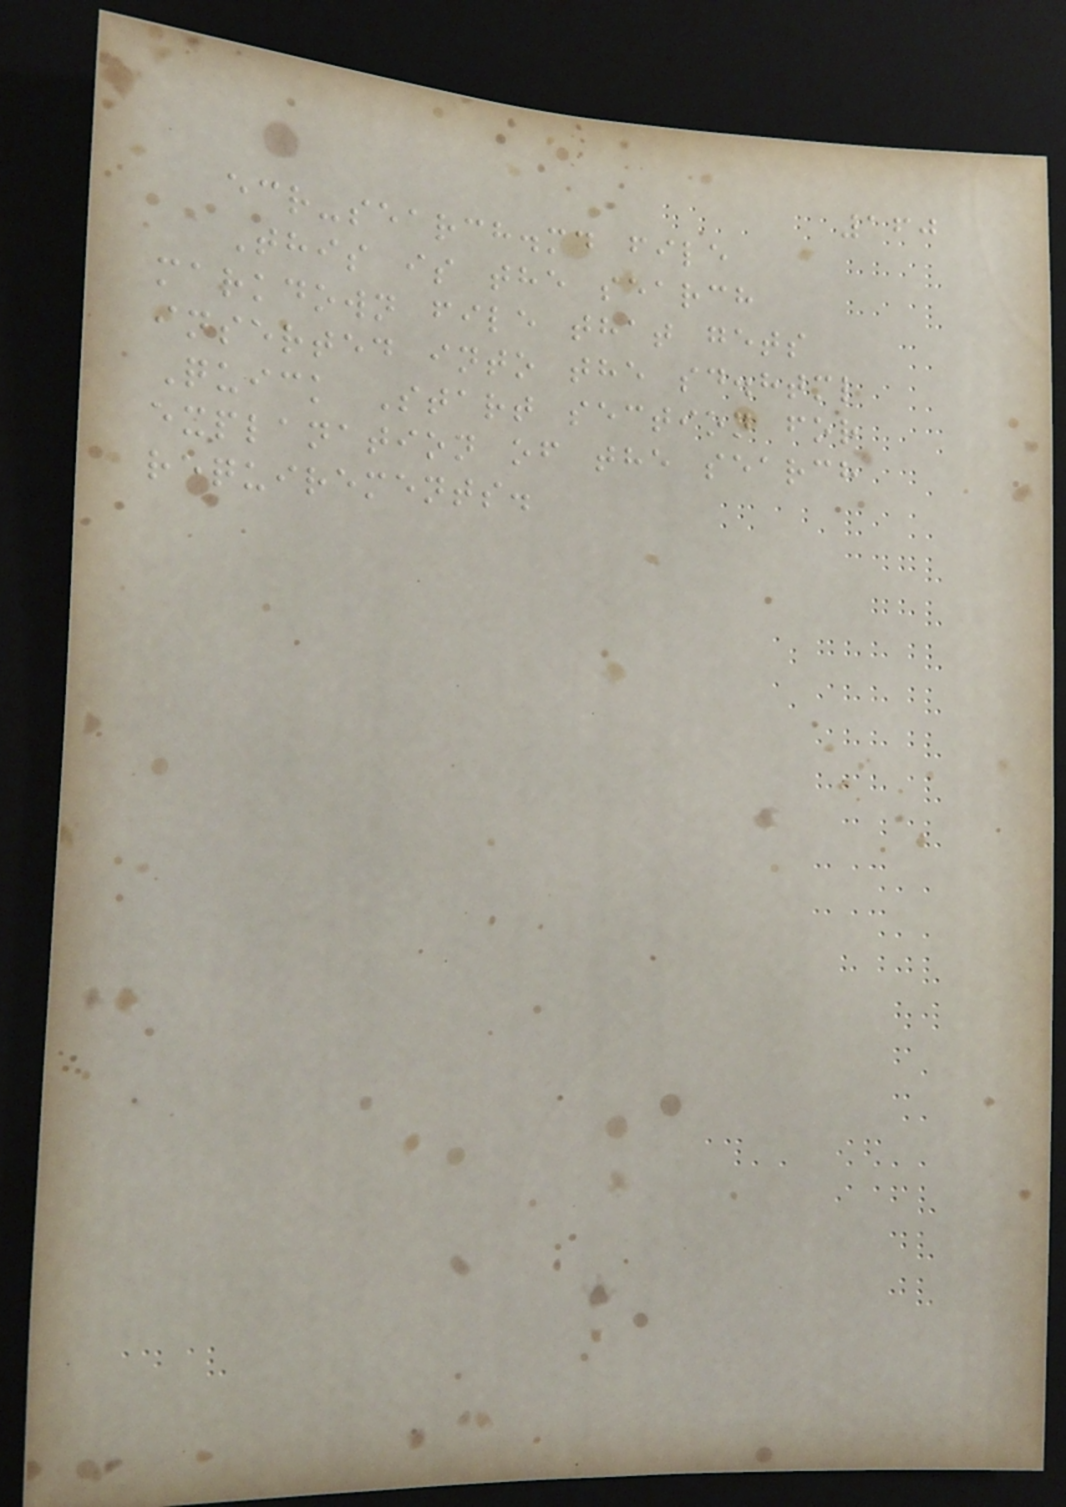160
ecr-search.md file
This is the search
markdown file that gets
inserted into the sd.html
Quick Start section for
explanation of the search
requirements.
